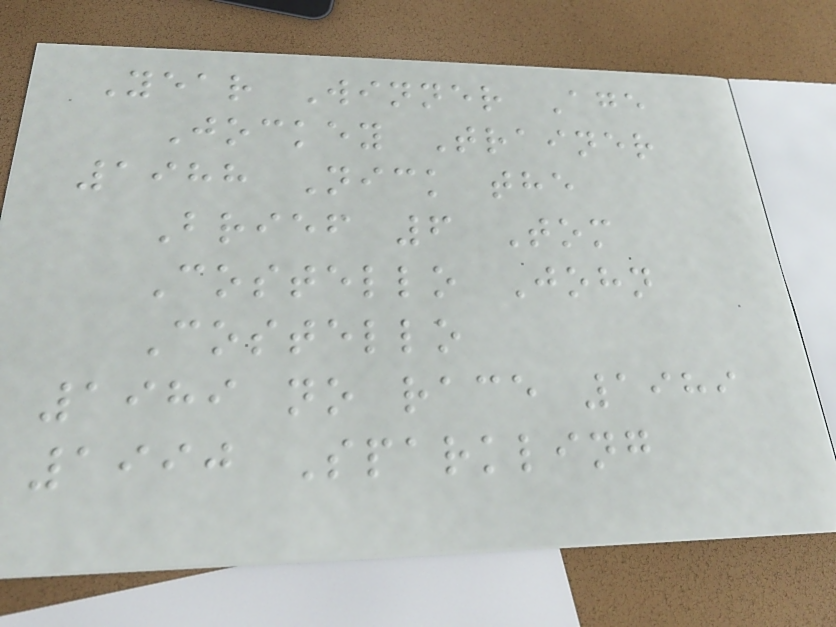Year Winner Age
Jockey Trainer
1988 Nick the
Brief 6 Tom
Costello John
Costello
1989 no race 1989
1990 Sparkling
